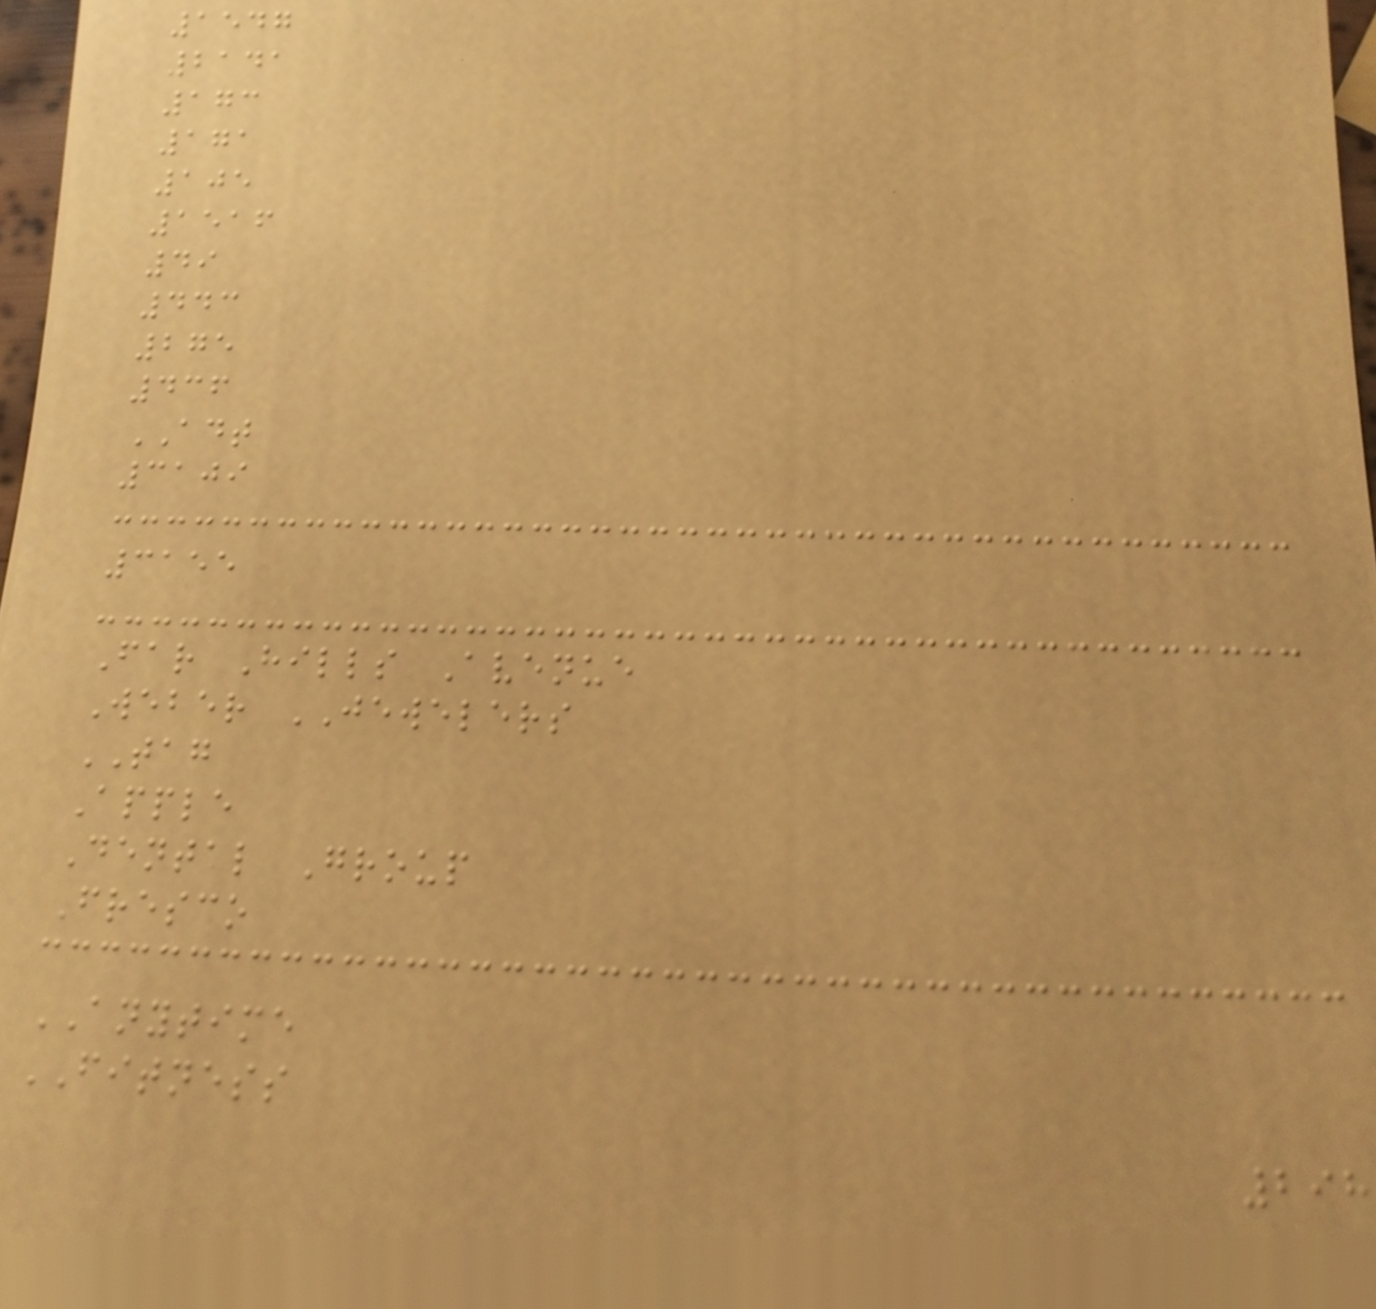1547
2141
173
171
105
1516
49
443
275
436
ADT
3109
3155
Far Hills Avenue
Weber JEWELERS
TAG
Apple
Dental Group
Fresco
ANYTIME
FITNESS
298
